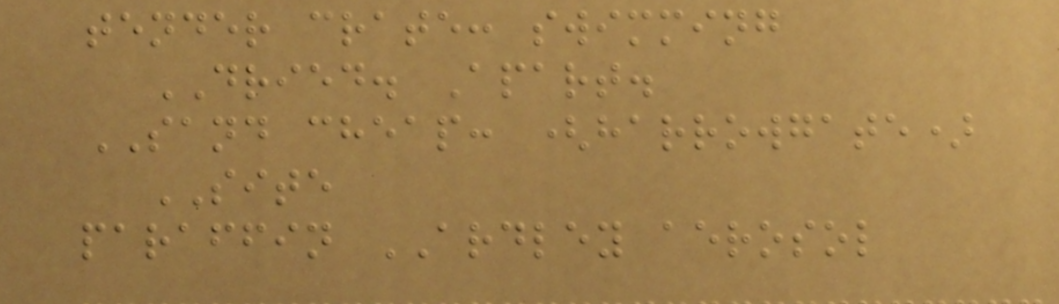tender crate: swimming
DRIED. Apart.
SAND cheap: (harrowgate)
SITE
paraffin ARDLEY aerosol
